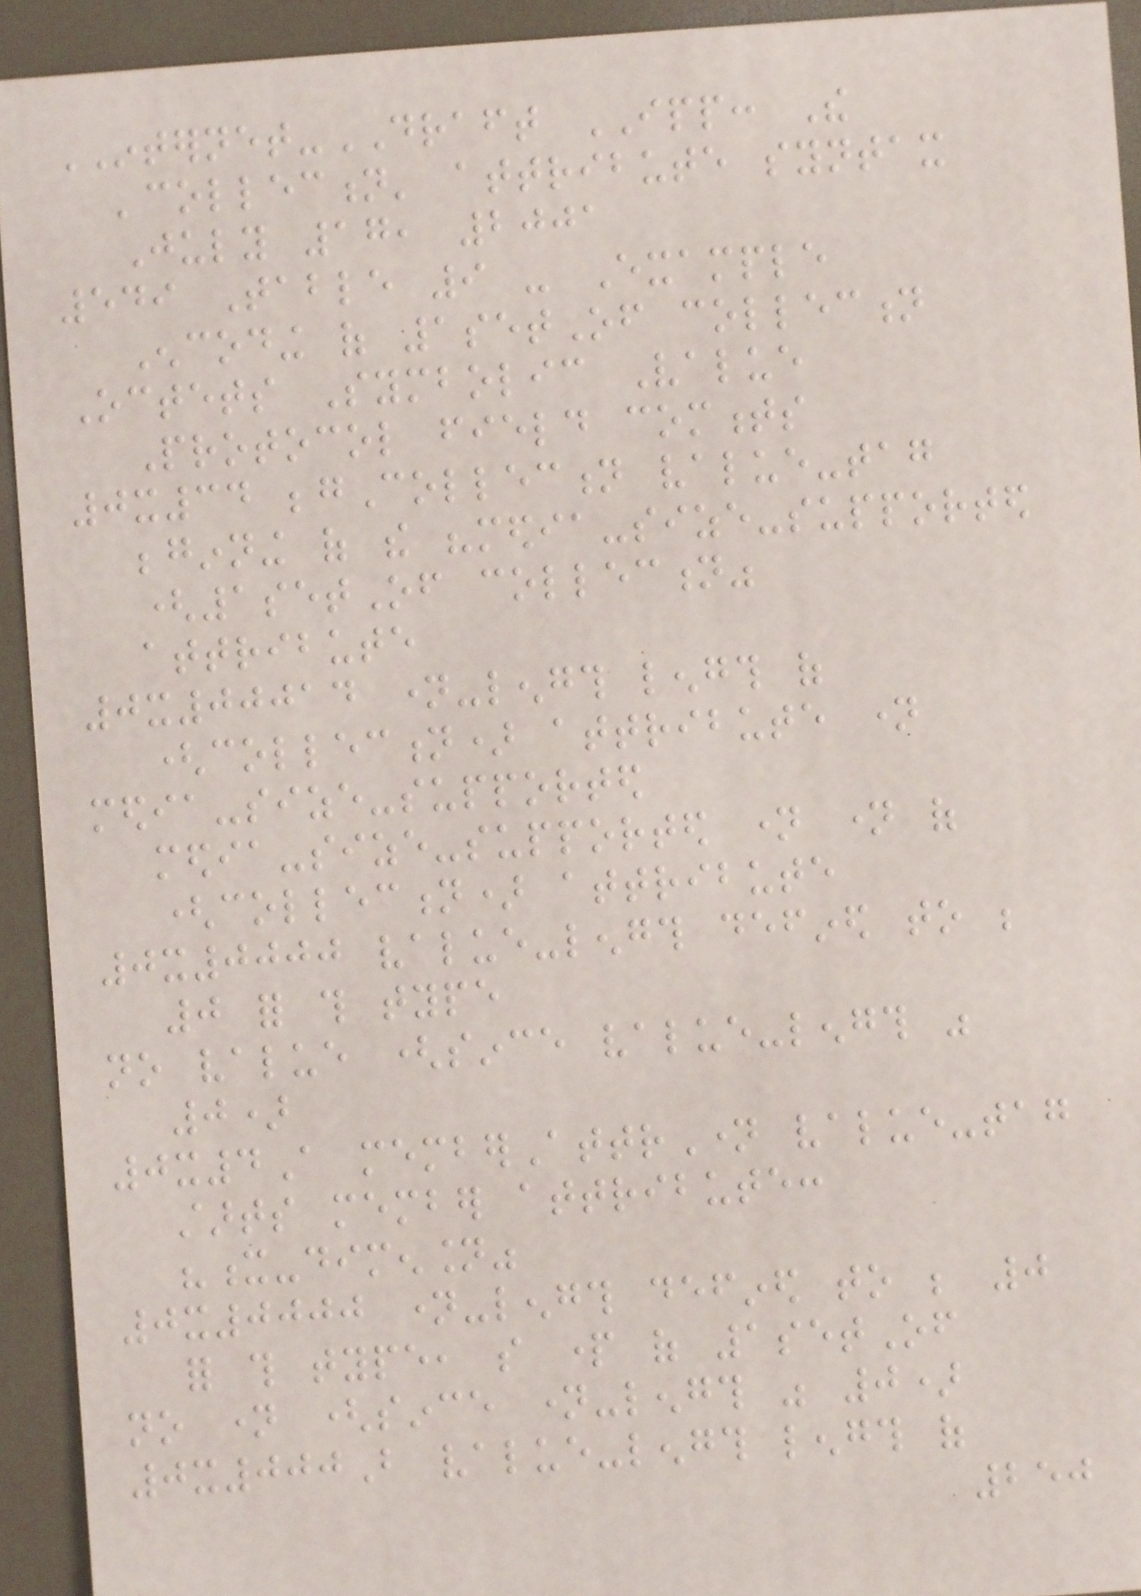INTERNET-DRAFT IPP: The
'collection' attribute syntax
July 17, 2001
549 Table 9 - Example
Encoding of 1setOf collection
Octets Symbolic Value
Protocol field comments
0x34 begCollection value-tag
beginning of the "media-size-supported
(1setOf collection"
attribute
0x00014 name-length length of
(collection) attribute name
media-size-supported
media-size-supported name name of
(collection) attribute
0x0000 value-length defined to be
0 for this type
no value (since value-length was
0)
0x4A memberAttrName value-tag
starts member attribute:
"x-dimension"
0x0000 name-length defined to be 0
for this type, so part of 1setOf
no name (since name-length was 0)
0x000B value-length length of
250
